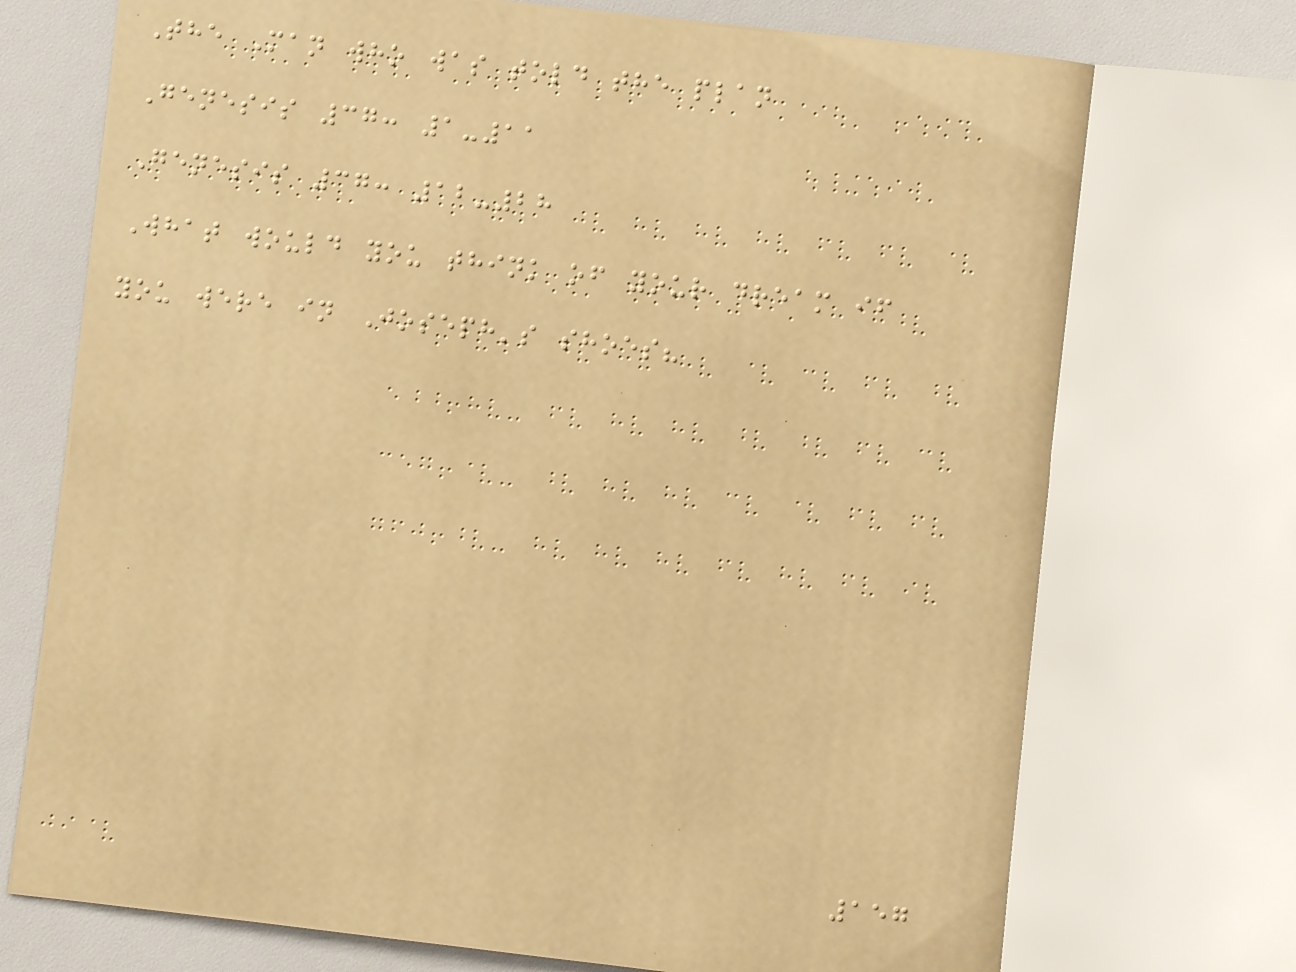The Man who was told the plan
Genesis 37: 1-11
Genesis 37: 12-28
What would you think of your dream if
you were in Joseph's shoes?
157
